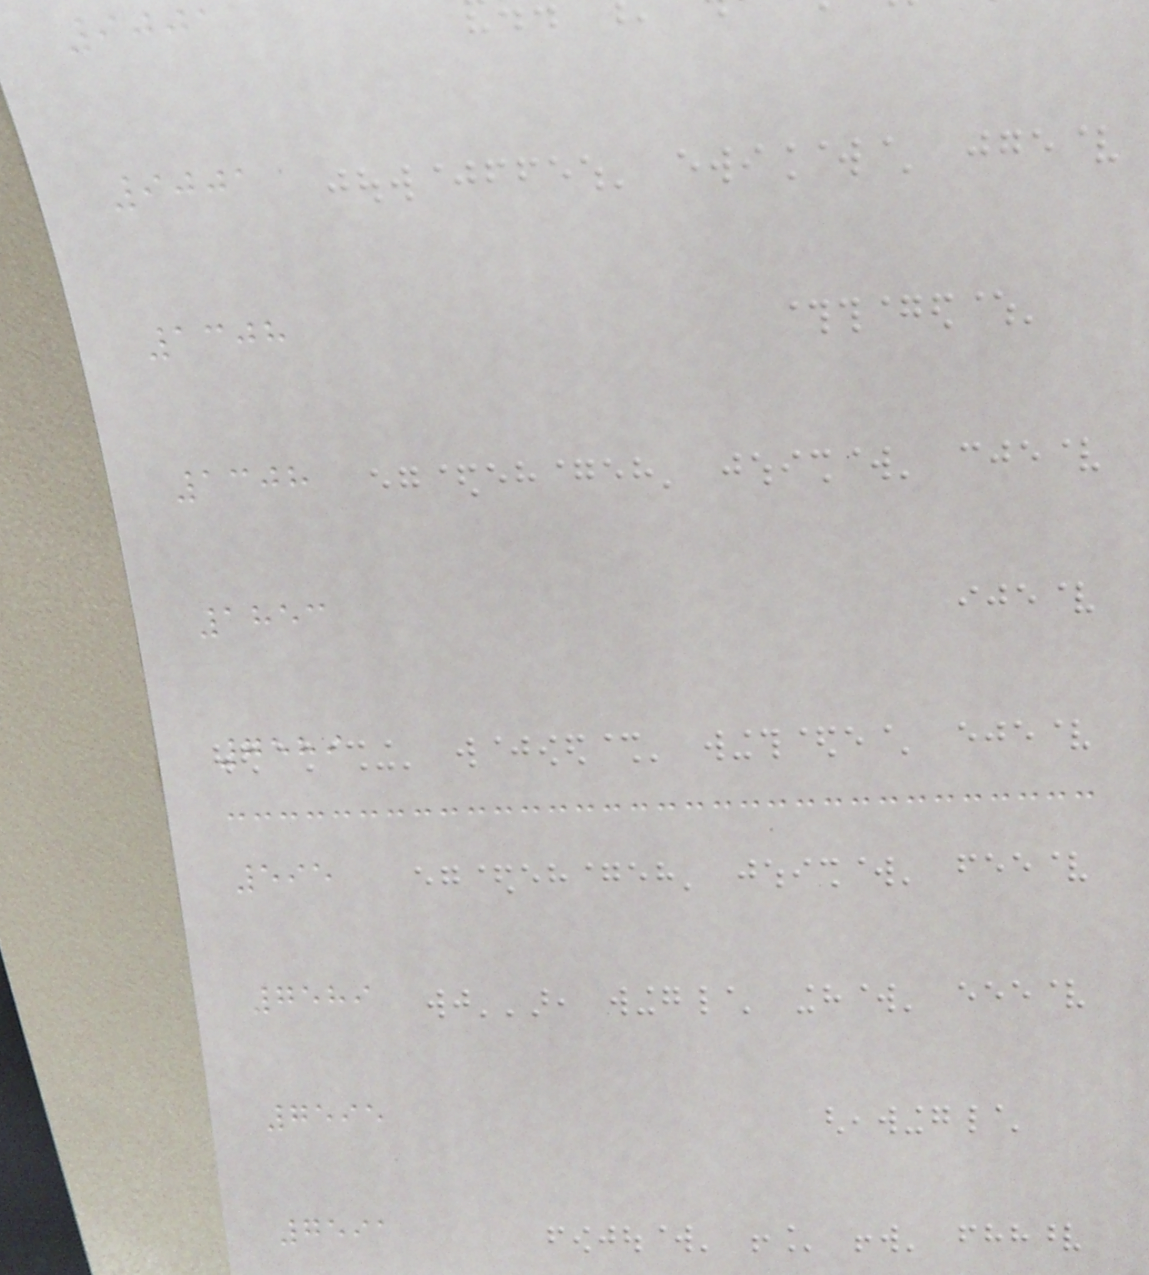9001
9001
1308
1308
1853
7589
595
7589
7595
7591
